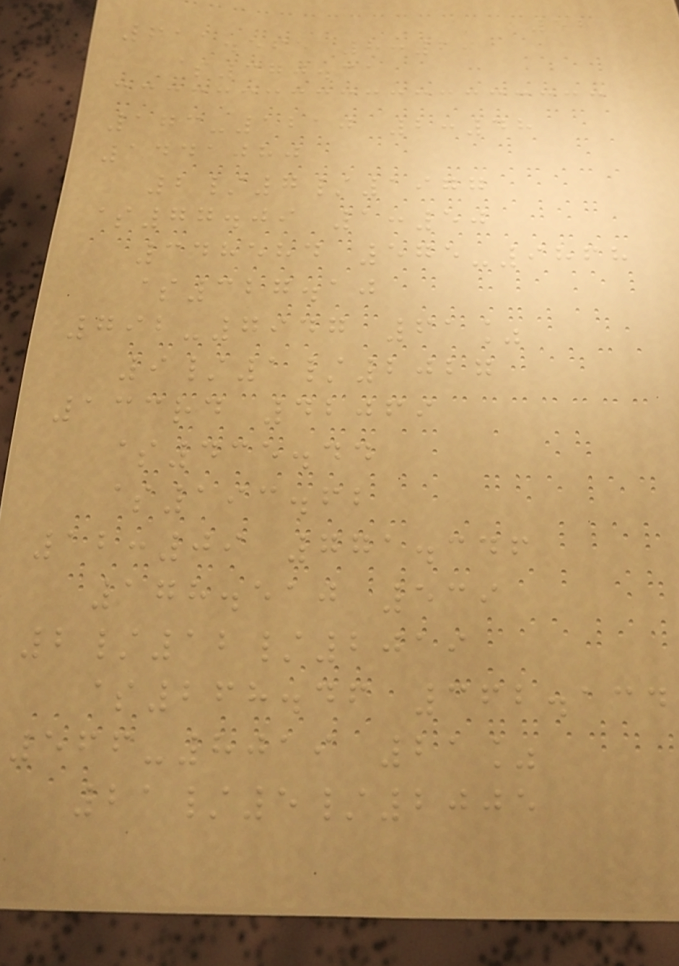52
611.565 8:29
$370.31
173-1210 2:48
1441080
2/7/1977
$77.09 1:50
348584 575-9868
$327.10
792-7947 61%
9/1/2027
133rd 42069
$435.44
$193.62
12:09 771.346
178.510 539
2/12/2019
$268.46 362.134
566-8019 21%
21/5/2005
